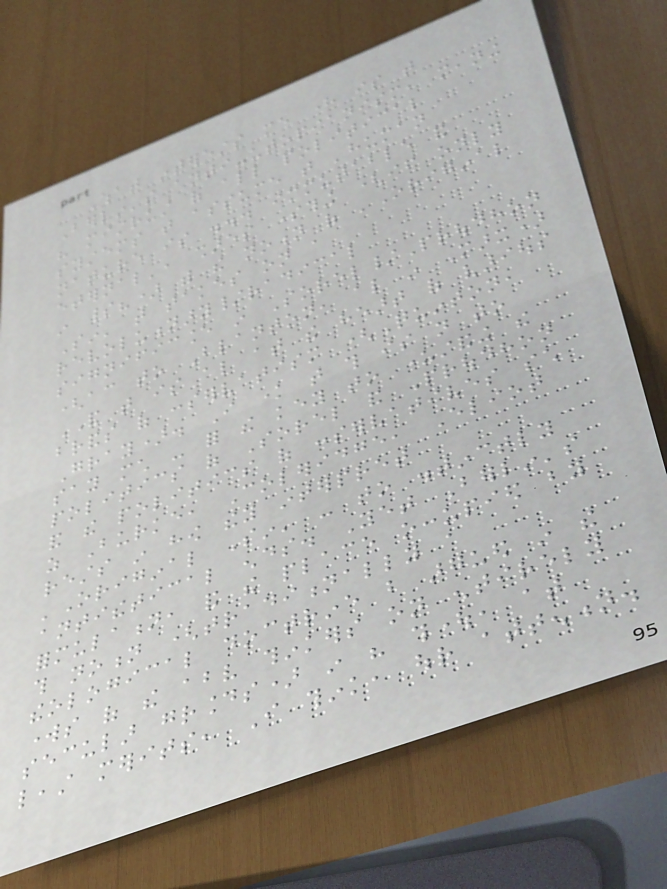What interests me here is that
Berlin's anti-utopianism, meaning
his mistrust of all political
systems that assume that 'human
nature is ... immutable and
eternal', shares something (if only
in spirit?) with the notion of 'Original
Sin' that takes on a
revolutionary/radical
significance in Sorel/Proudhon
(according to Blanton, also in Marx)
AND that is also at the heart of various
brands of conservatism (Quinton,
Gray). I know that this is not to
say much - for the key to understanding the
politics of Sorel and Proudhon
and the politics of conservatives such
as Burke, Coleridge, Eliot
rests in how they interpret
'Original Sin' - to distinctly
antithetical ends. Yet Berlin's
formulation, and the place occupied by
this notion (traditionally a
theological doctrine but argued in the
works of the above thinkers on entirely
secular grounds) in his thought, at
least merits, I think, our attention.
